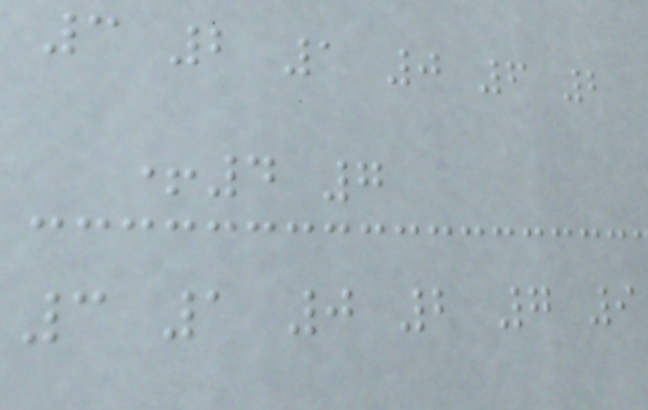3 2 1 0 6 2
+4 7
3 1 0 2 7 9
